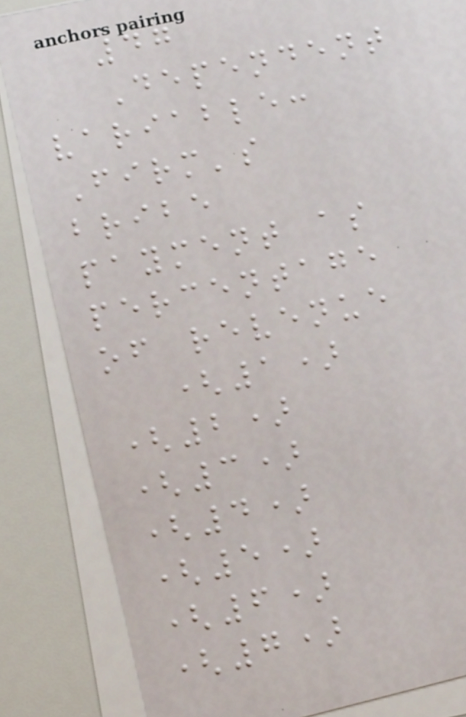47
Dependent
variable:
Firm's
bribe
payment as
percentage
of revenue
(1)
(2)
(3)
(4)
(5)
(6)
(7)
